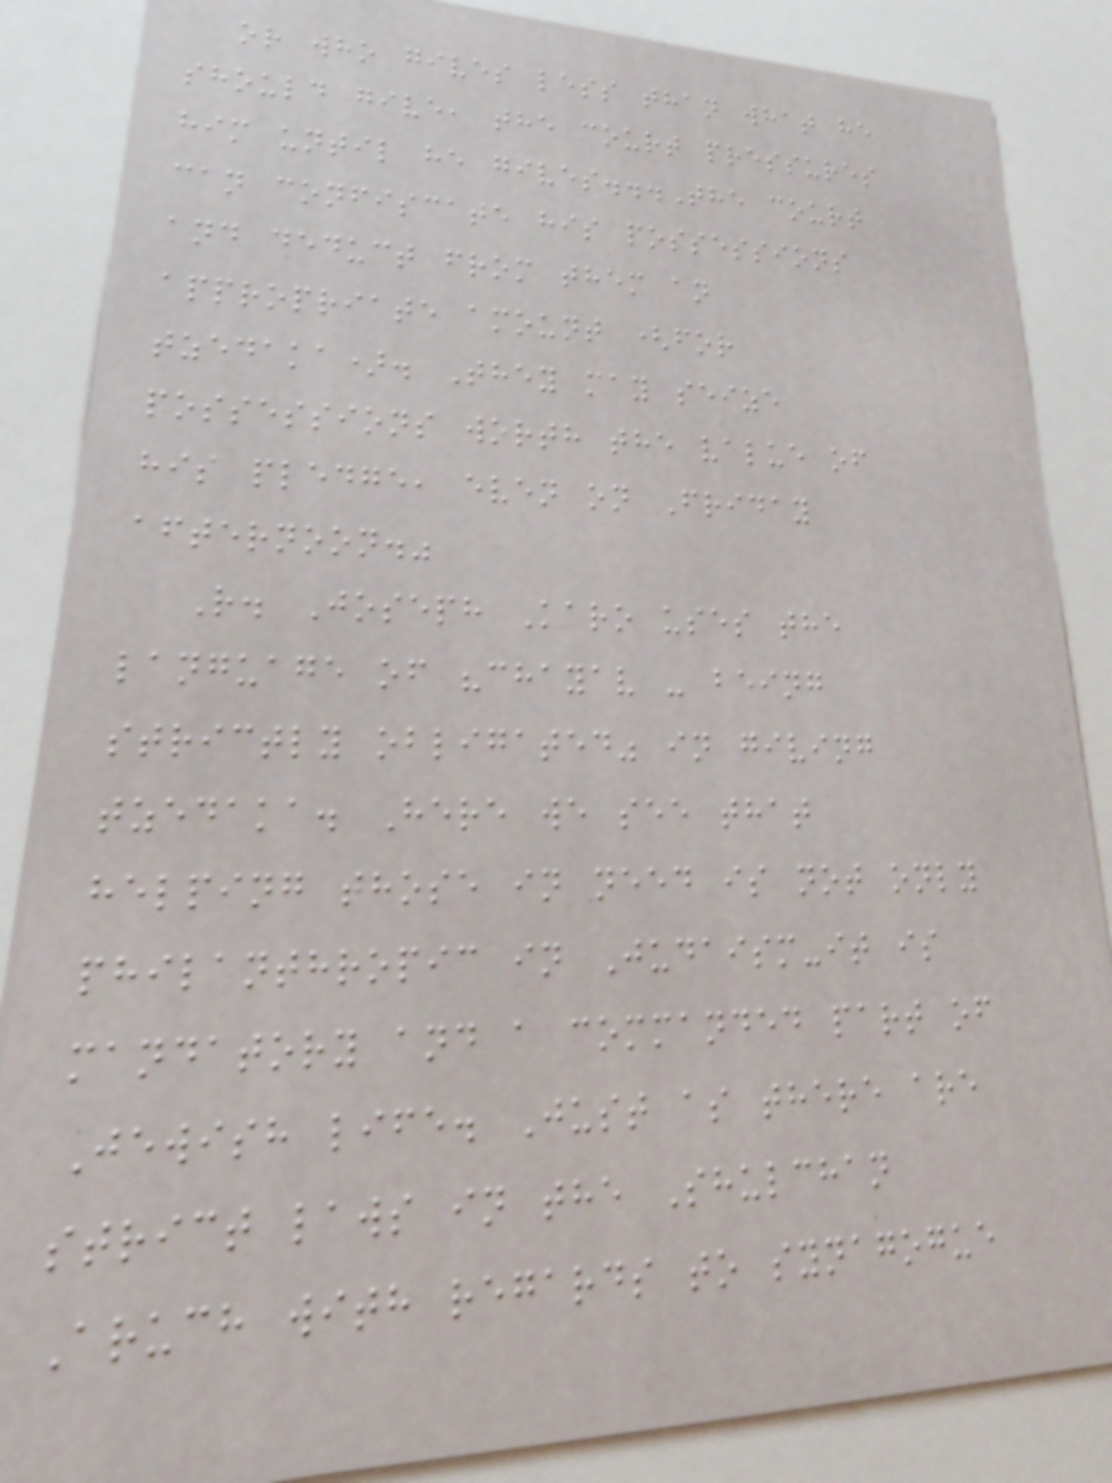or who gives less than what he
should give, the court pressures
him until he gives...The court
can confiscate his possessions
and deduct from them an
appropriate amount (for
tzedaka). They may seize
possessions worth the value of
his pledge, even on Friday
afternoon."
R. Joseph Karo uses the
language of "chayav - being
strictly obligated" in giving
tzedaka. Here we see that
helping those in need is not only
philanthropic in Judaism-it is
mandatory and a commanded part of
Jewish life. Just as there are
strict laws in the Shulchan
Aruch with regards to synagogue
